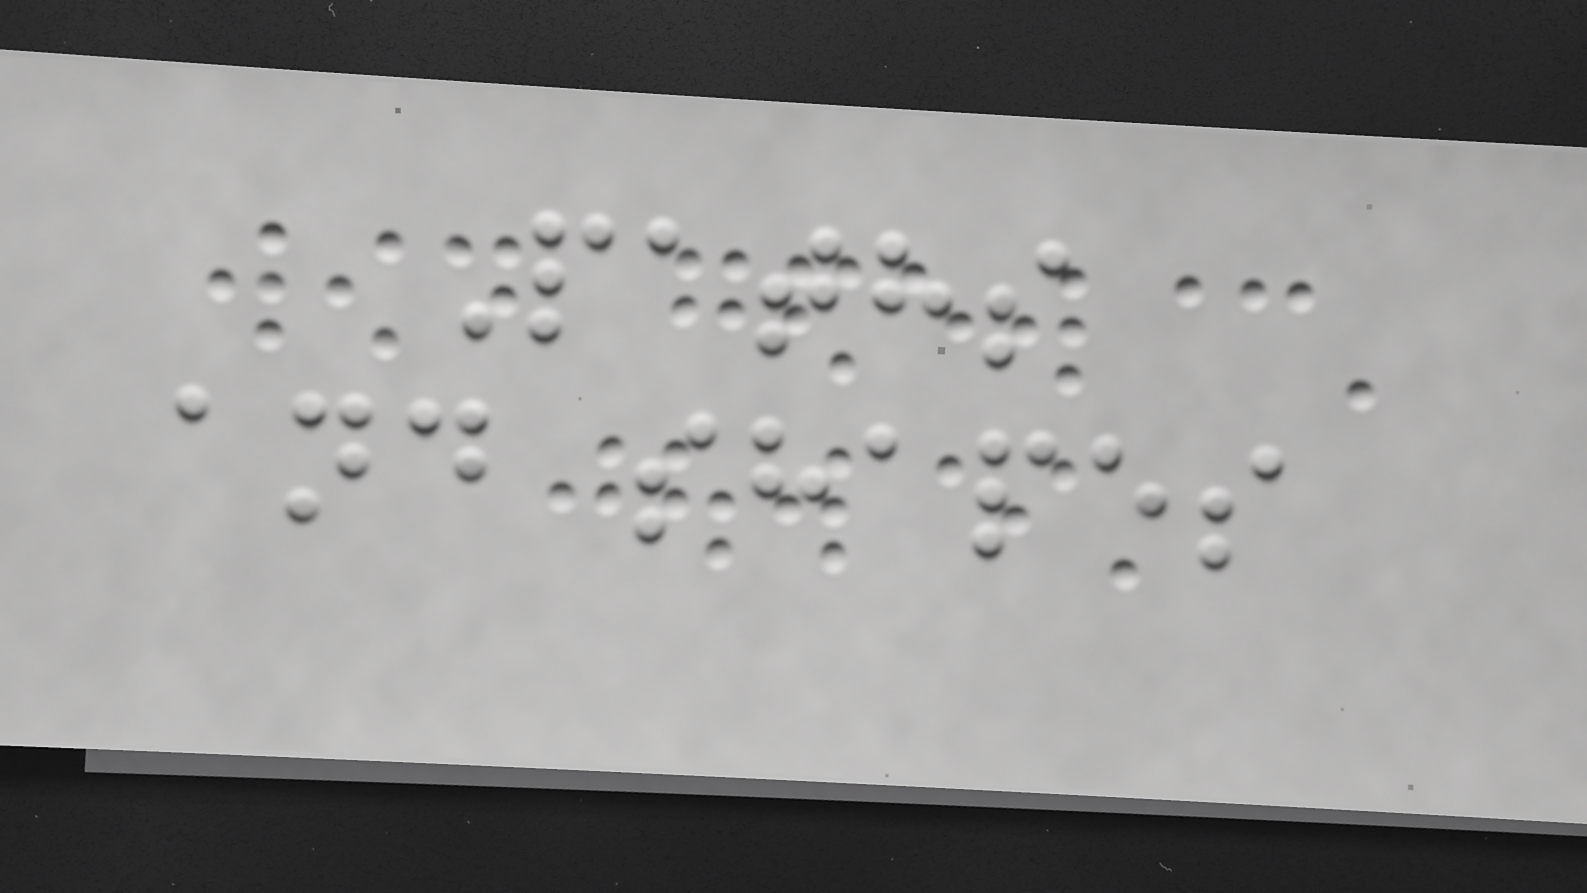Paths
and shapes
